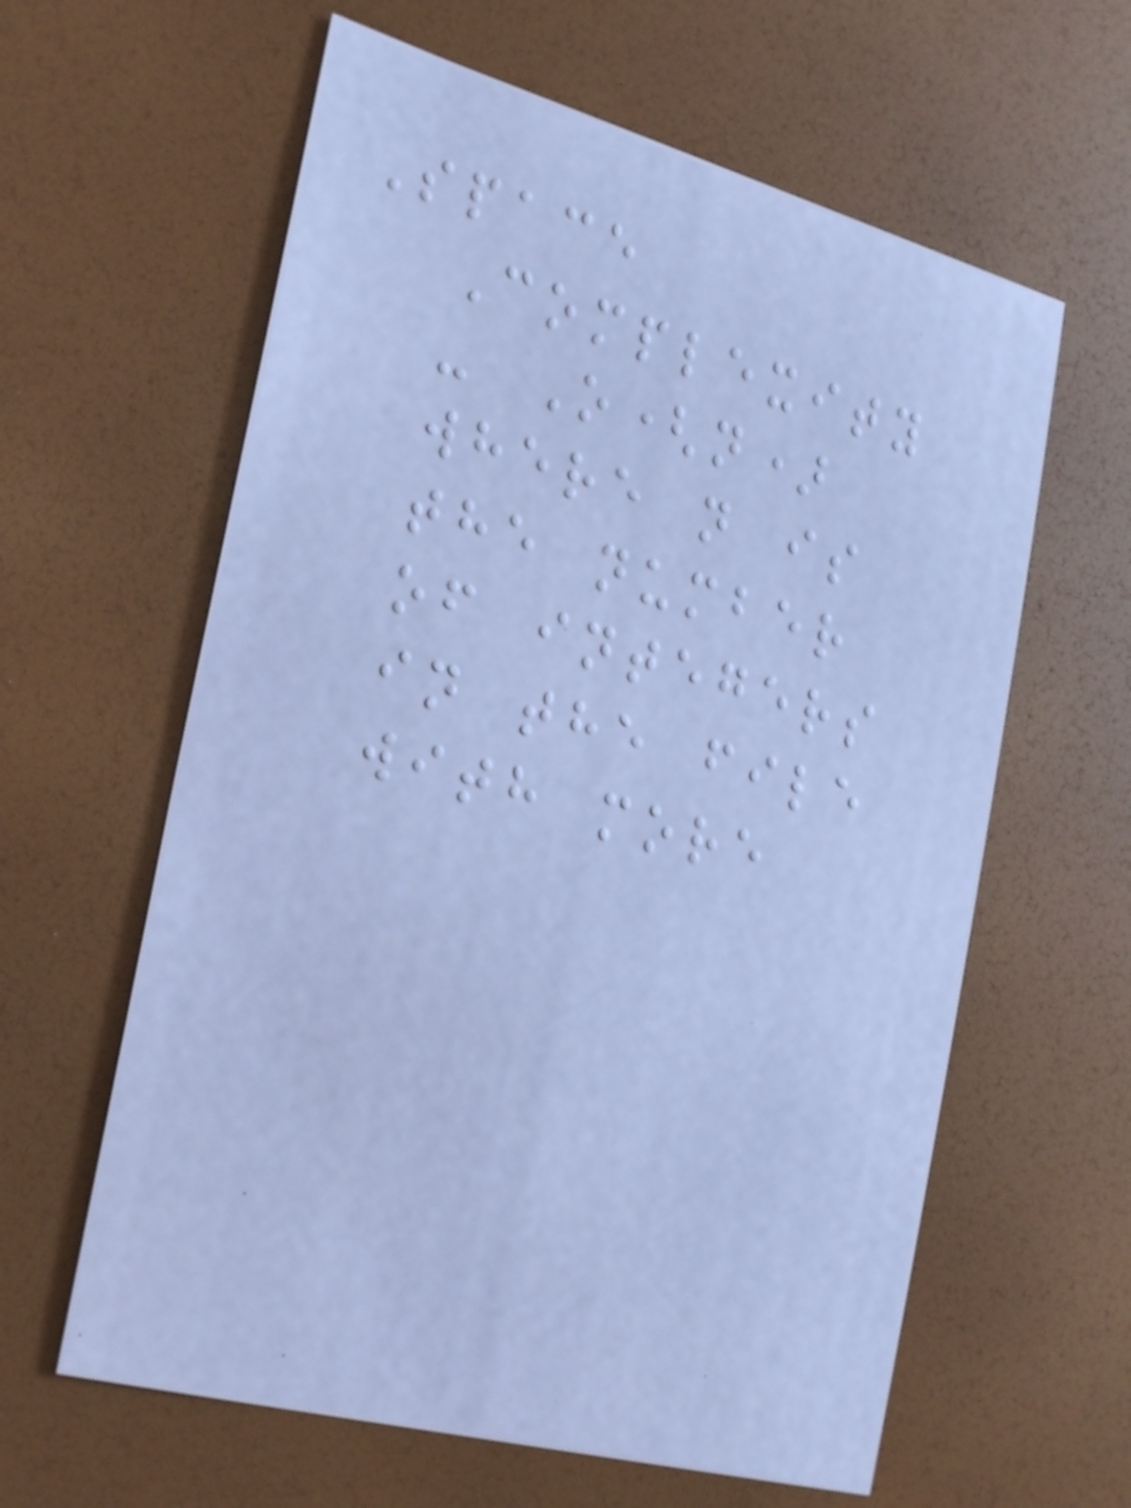Space
Complexity
- O(n)
where n is
the number
of integers
in the file
with more
